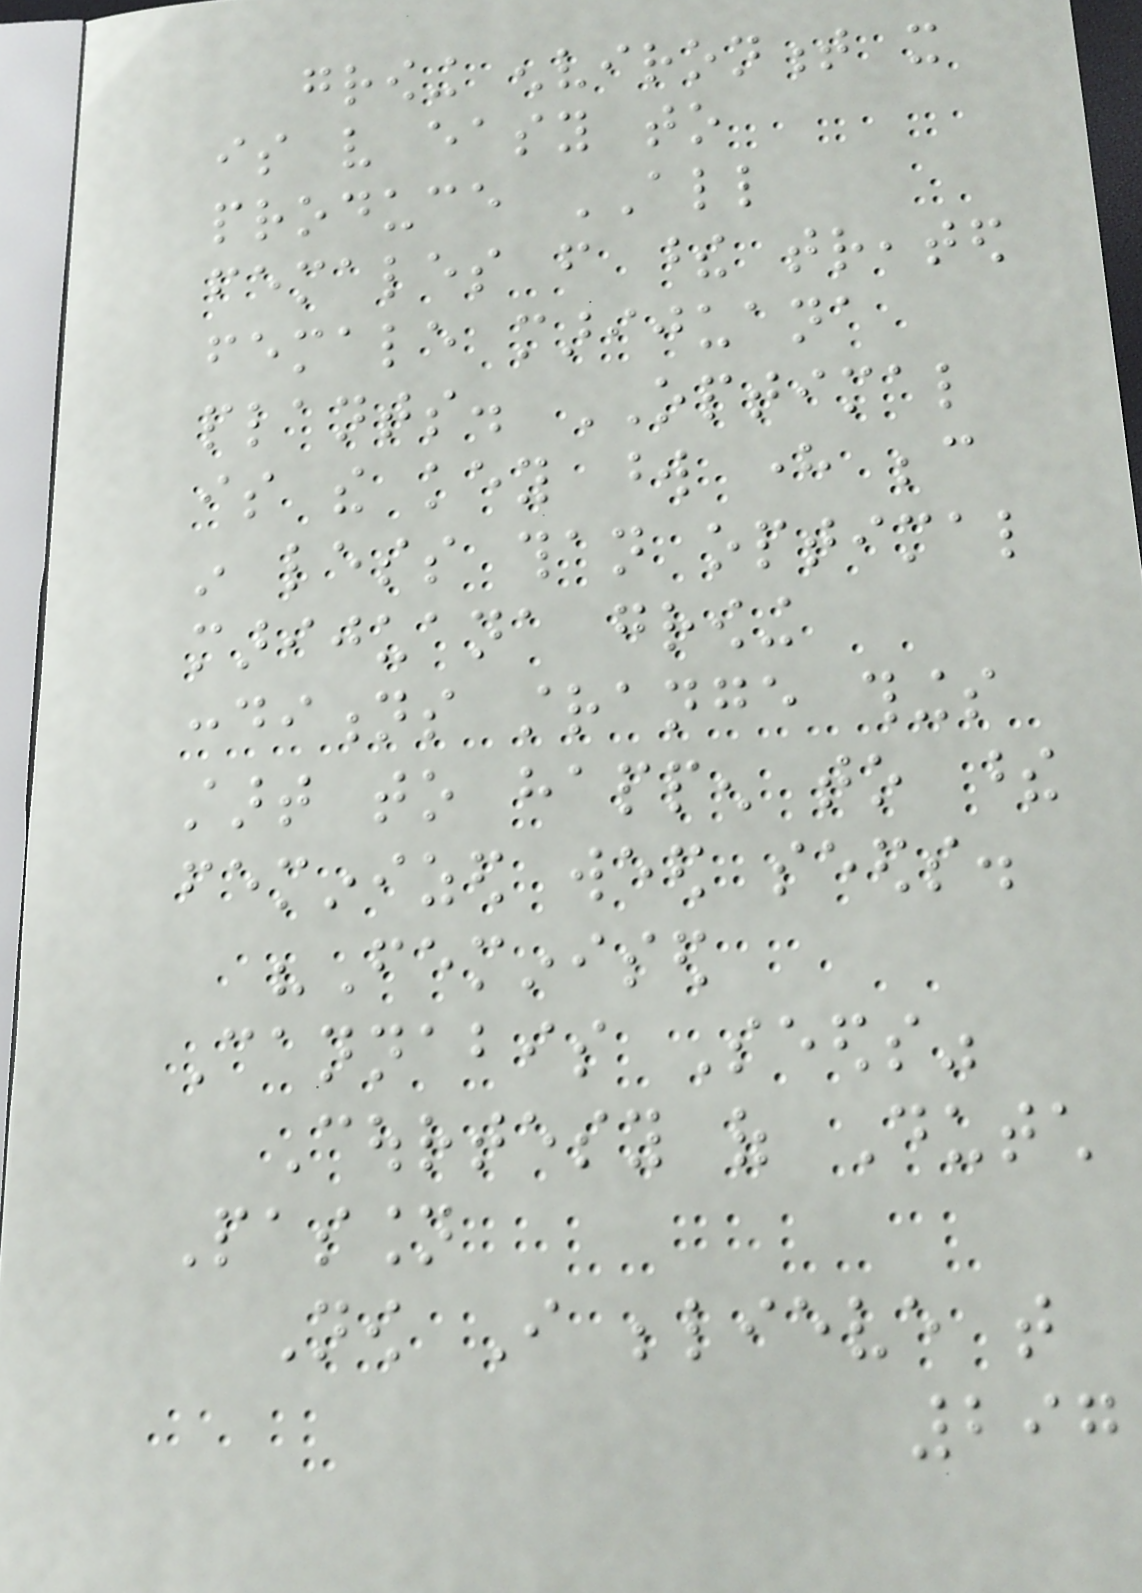growing environment it
is very easy to
produce ALL
females from these treated
female marijuana
plants. OPTIMAL
is the key word here because
in less than optimal
marijuana growing
conditions strange things
start to happen to these
feminized weed seeds.
"Feminised
Cannabis Seeds"
Courtesy of Dutch
Passion
Now I believe that
297
